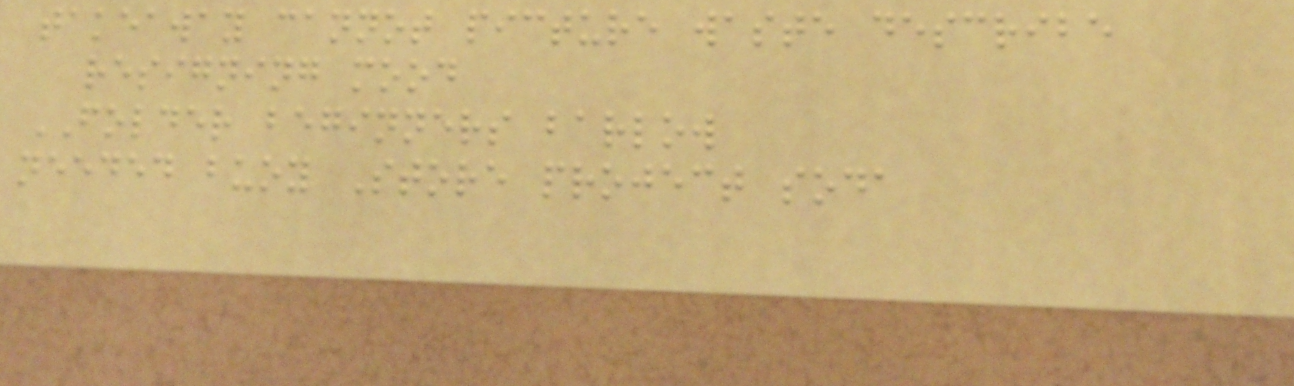takeaway cannot picture waste describe
resigning mood
FOLDER beginners barlow
needed buoy Store project soda
